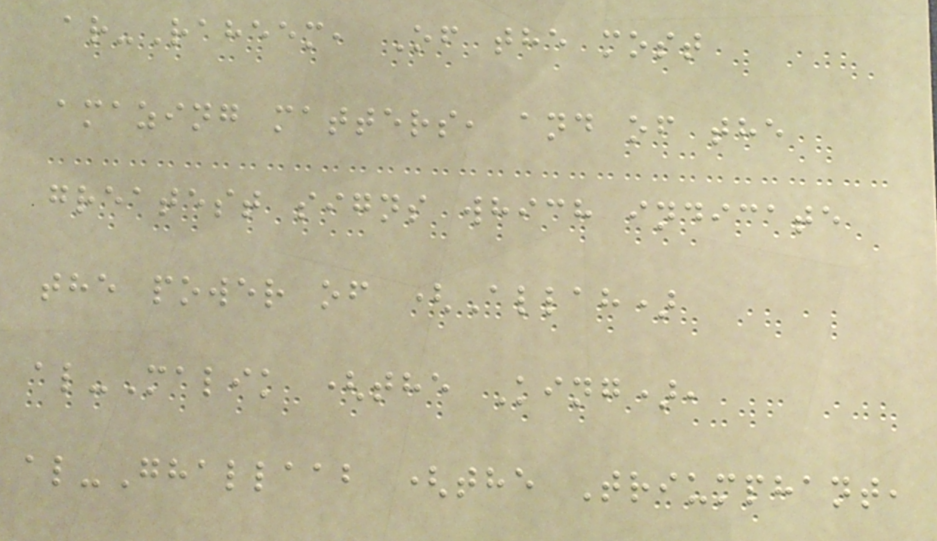ar-Raheem, Of the most
amazing matters, and of the
greatest signs which indicate
the power of (Allah)
al-Malik (the King),
al-Ghallaab (the Triumphant,
